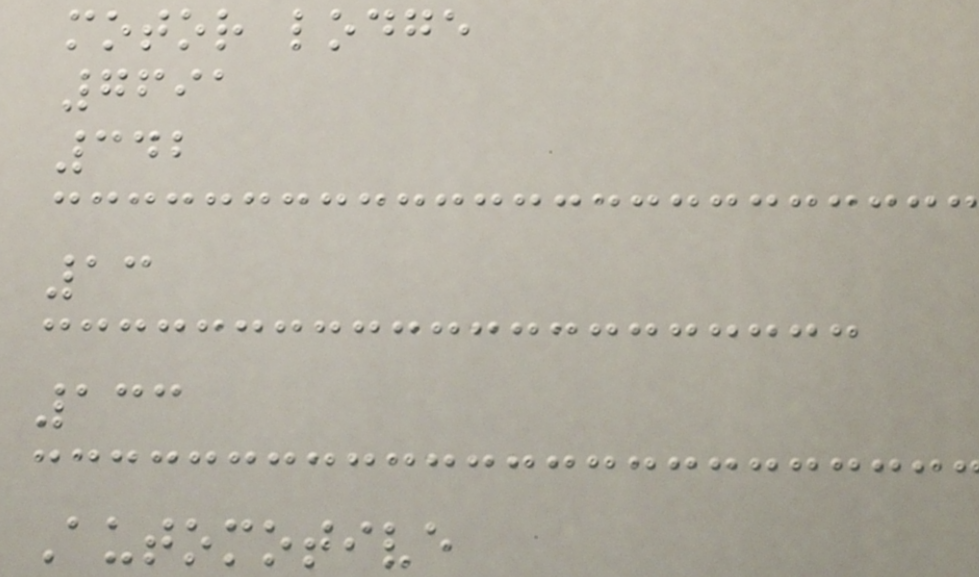motor lodge
7691
342
13
133
Automotive
